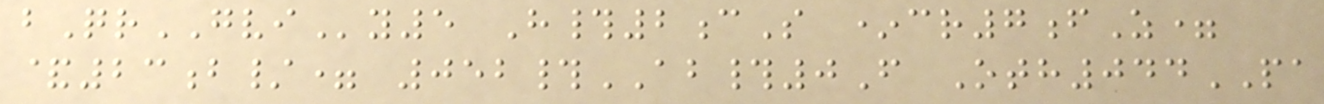bQrGVIy5 H#2cS *cr7fZ=
&23b/= 052#AB#0F Oth044PA
